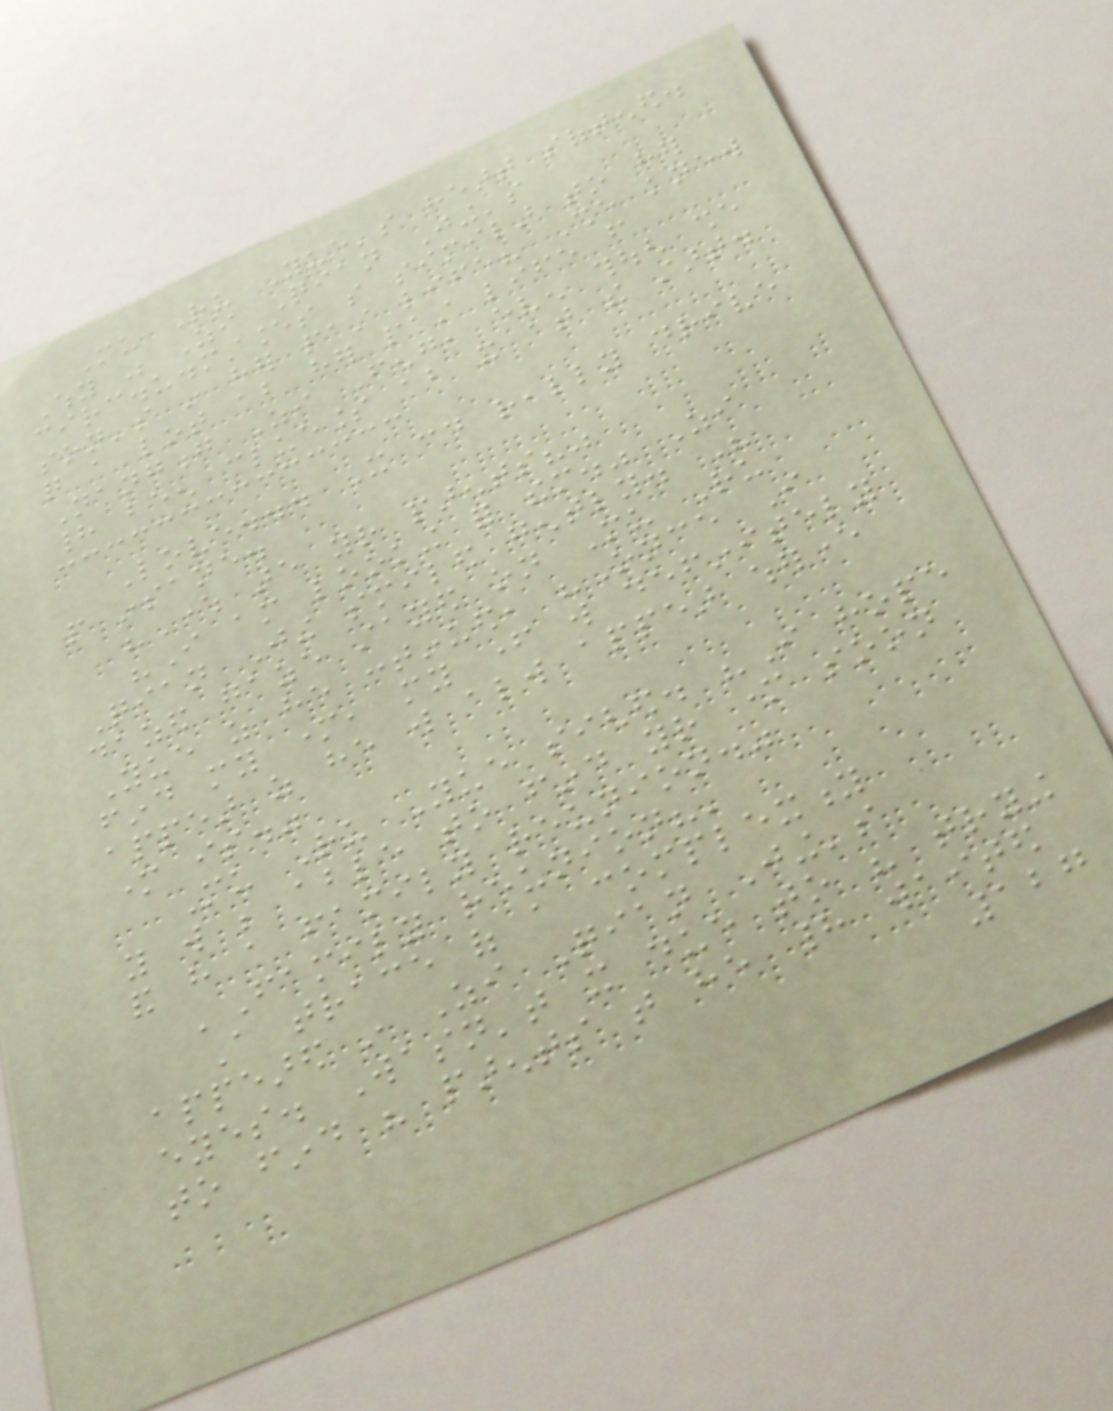Mu Ru Yue's heart softened.
Why was Zi Qian Jing's
circ.u.mstances so similar to her
son's in her past life? She knew
quite a lot about her past life from
Nangong Zi Feng, even though she
had been clueless about it at the start.
Love... It could really drive
people insane.
"Where are your parents?"
"I am looking for them." Zi
Qian Jing smiled gently. His
dazed gaze stayed on Mu Ru
Yue as he continued, "Once I
find my mother, my father will definitely
appear as he will always appear wherever
mother is."
Mu Ru Yue sighed. "I hope
you will be able to find your mother soon
and have a family reunion."
'Family reunion?'
A trace of a complexity
appeared in Zi Qian Jing's
eyes. Wasn't it due to his trying
to find his parents that he had waited
127
